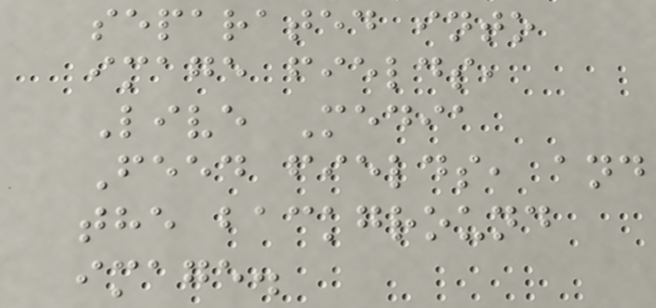separated into
image fields,
Live Media
Feed fields, and
the background
image.
